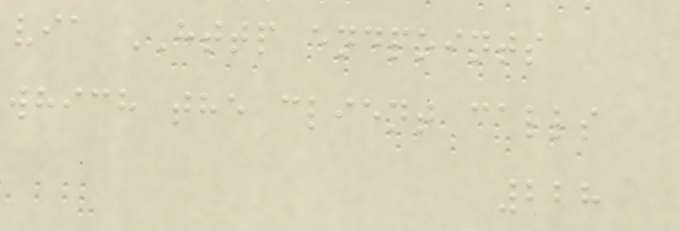via HTTP endpoints
which the client calls
228
